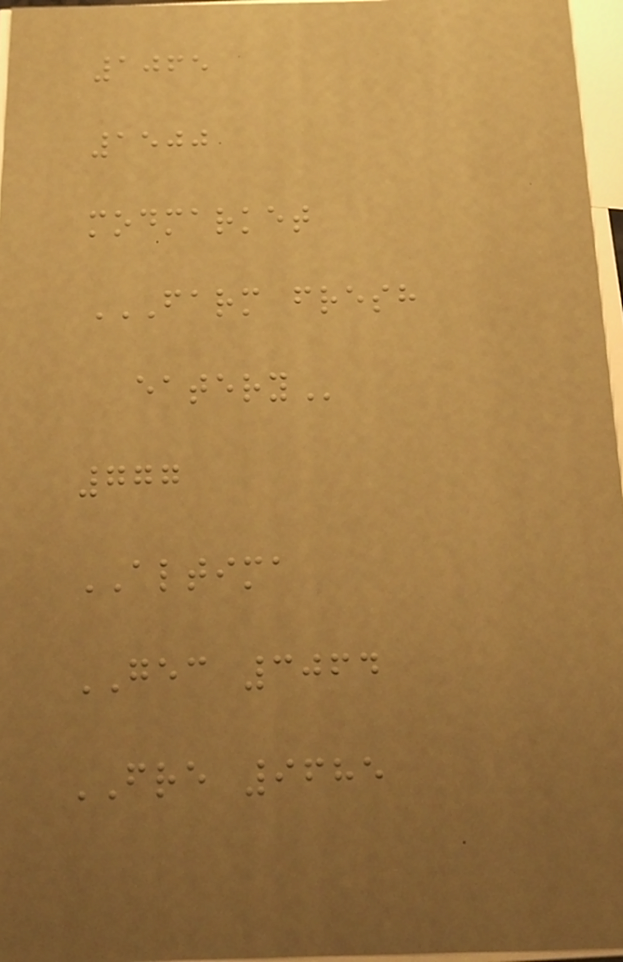1065
1500
modmarket
FARM FRESH
EATERY
777
ALTIMA
GEC 3064
FRE 9685
